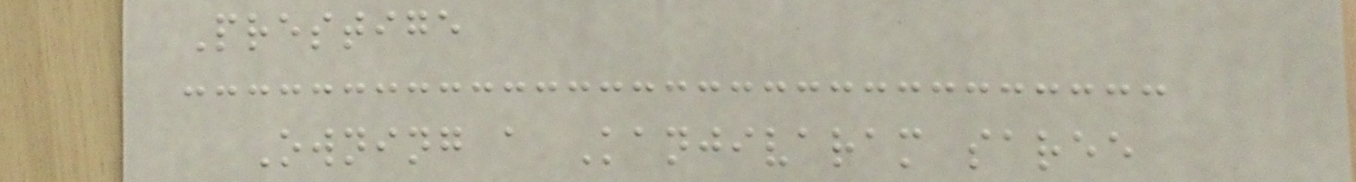Prestige
Owning a Kanjivaram saree
